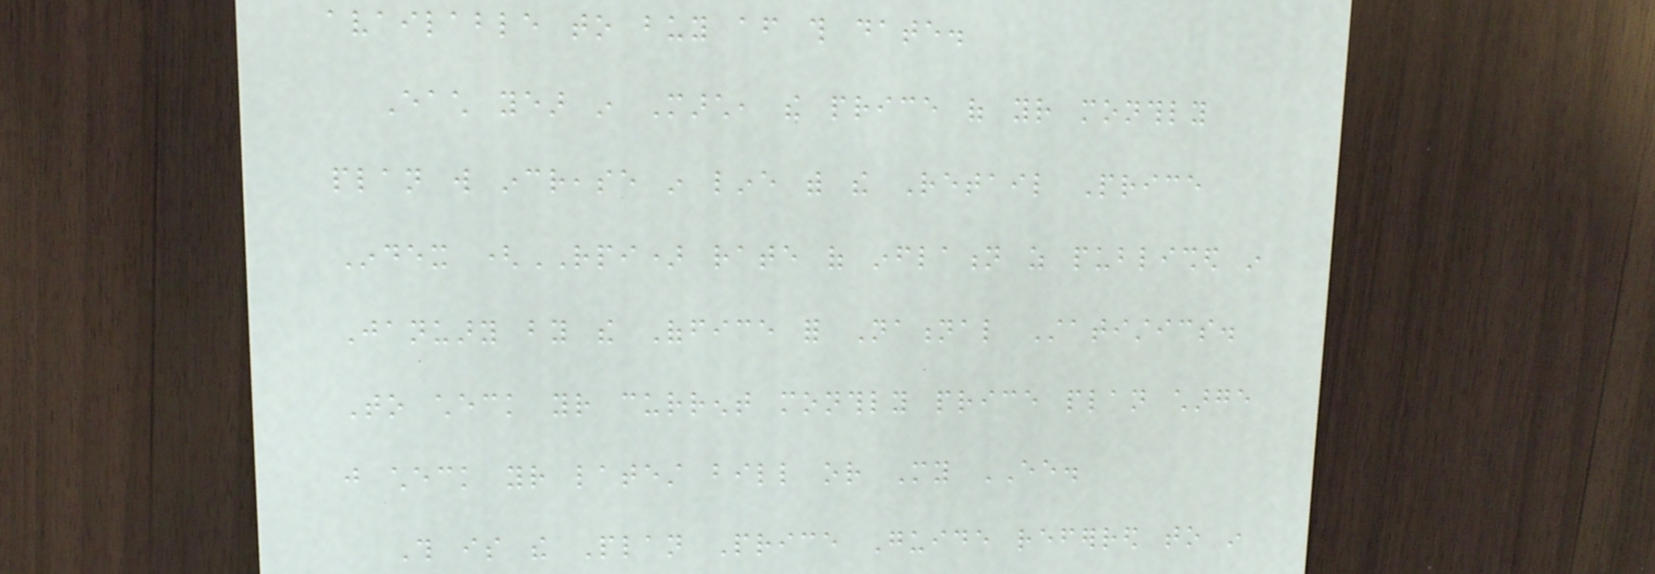available to buy after this date.
Each year in March, the price of your monthly
plan will increase in line with the Retail Price
Index (RPI) rate of inflation as published in
January by the Office for National Statistics.
To check your current monthly price plan charge
just check your latest bill or My EE.
This is the Plan Price Guide referred to in
